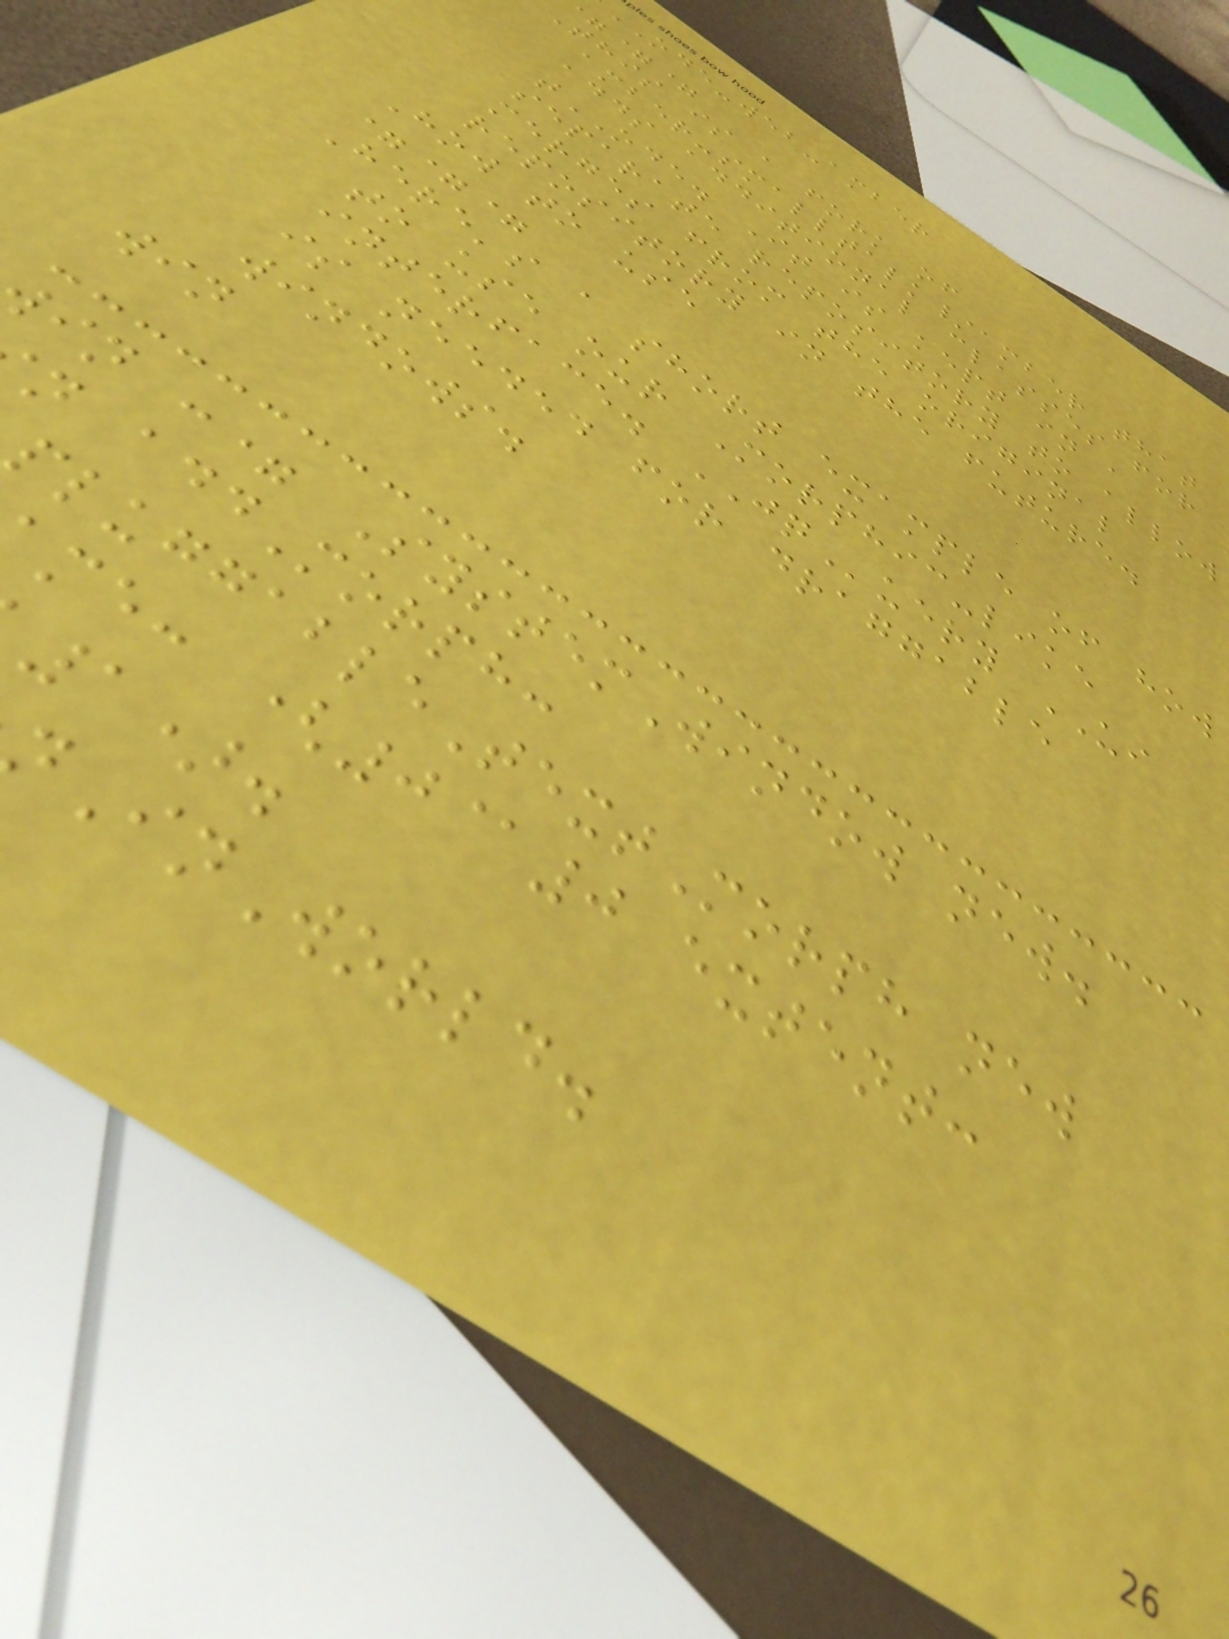ODE-web-amber
==
This is a fork of
amber-smalltalk/amber that
adds additional classes for
tODE. It is kept in a
separate repository to allow
merges from the original
repository in the future.
How to use
===
Here's a short example of how
to use our Morphic-like
interface. JQuery UI
is needed for draggable
windows.
win
in := SystemWindow new.
n addMorph:
luggableTextMorph new
me: (0@0 extent:
1).
InWorld.
